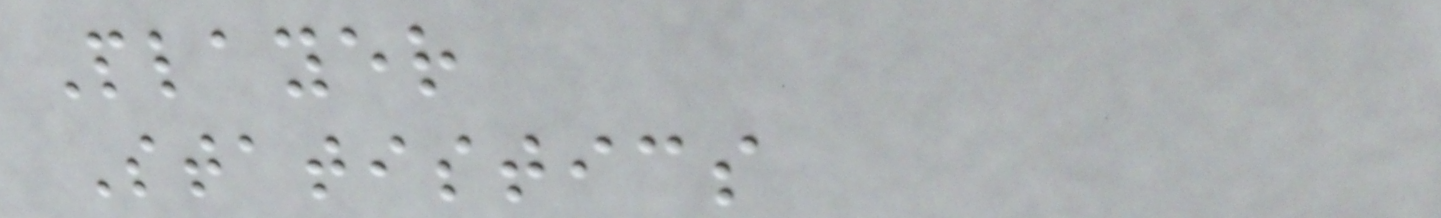Player
Statistics
